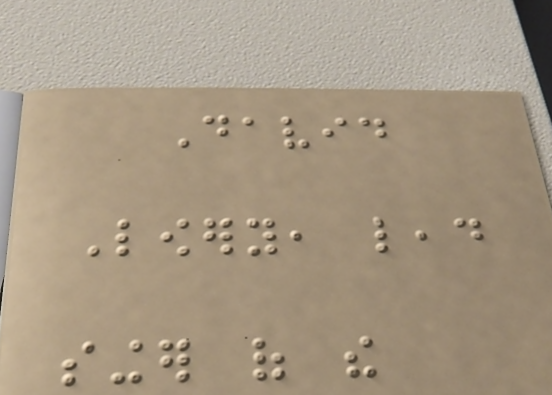David
Lowery, lead
singer of the
